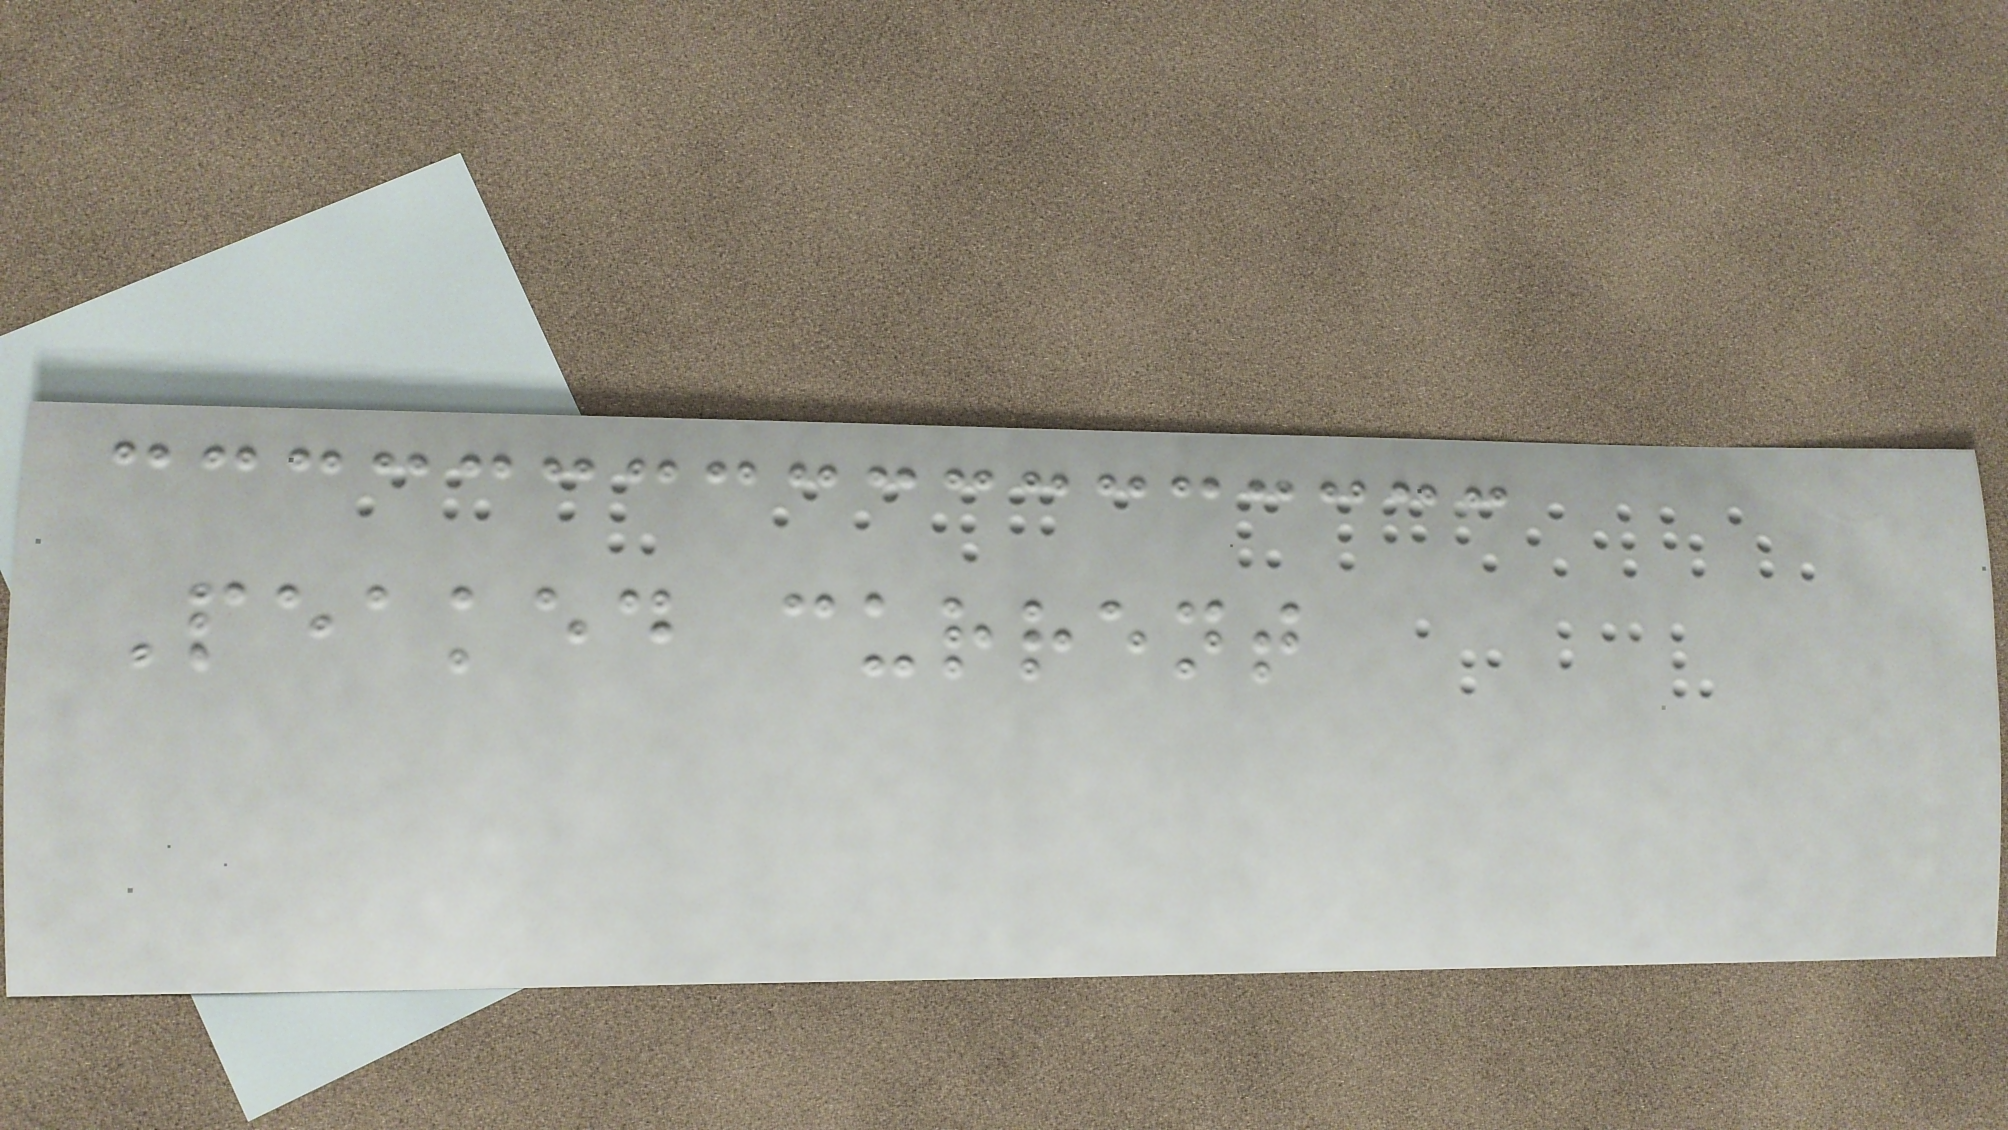Peaked current
